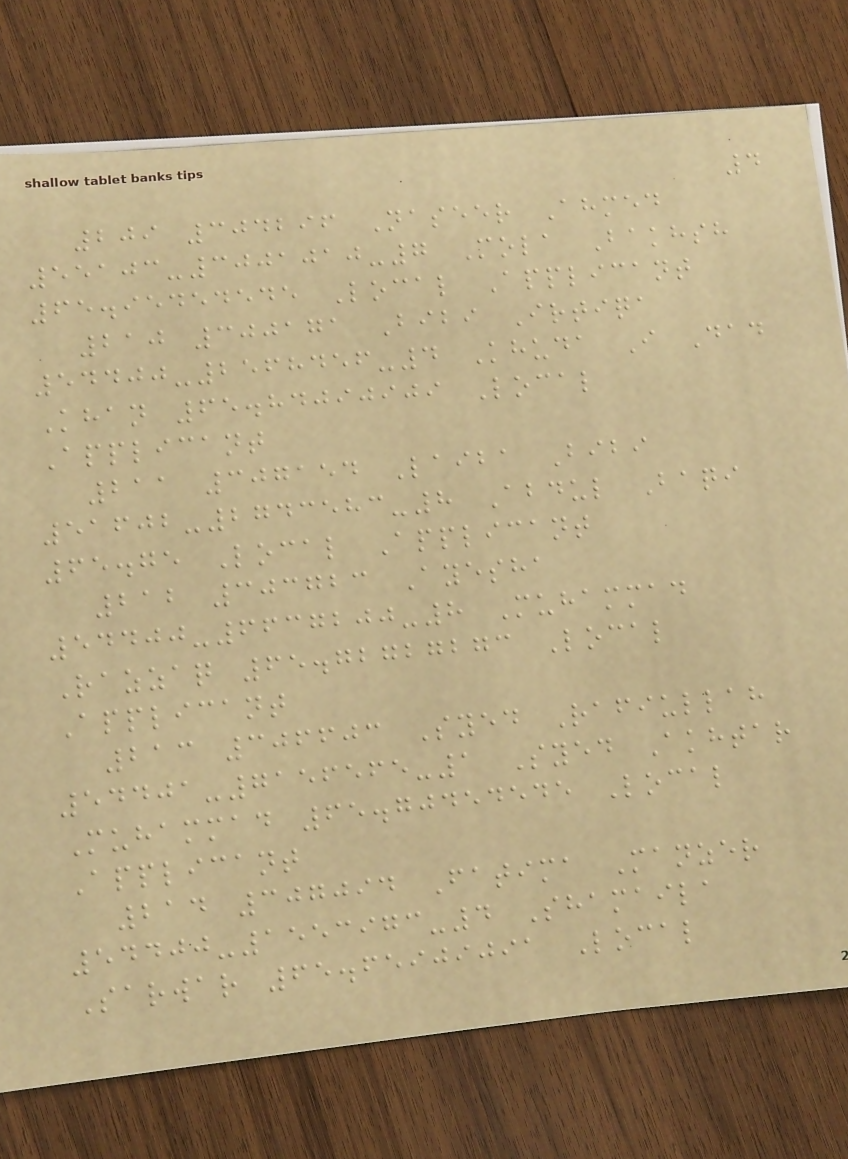4
209 304296 Naseer Ahmed
55103-3001010-7 Mola Bakhsh
65.95454545 Local Applicant
210 300171 Bibi Irtiqa
54400-2568456-4 Khuda I Dad
Khan 65.84090909 Local
Applicant
211 307154 Laiba Bibi
51602-2743583-8 Abdul Baqi
65.75 Local Applicant
212 303723 Ayesha
54400-6637200-8 Muhammad
Razzaq 65.72727273 Local
Applicant
213 306603 Syed Rafiullah
54401-7156565-1 Syed Akhtar
Muhammad 65.70454545 Local
Applicant
214 307094 Fatima Manzer
54400-1553973-4 Shamaila
Sarwar 65.65909091 Local
